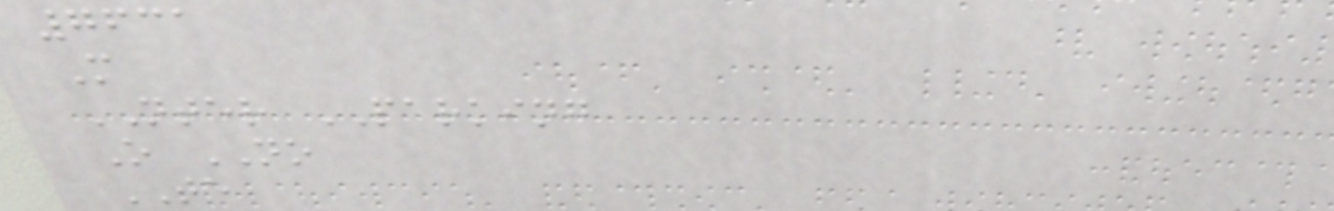7631
M
NTER PARKING
O NO
TE
